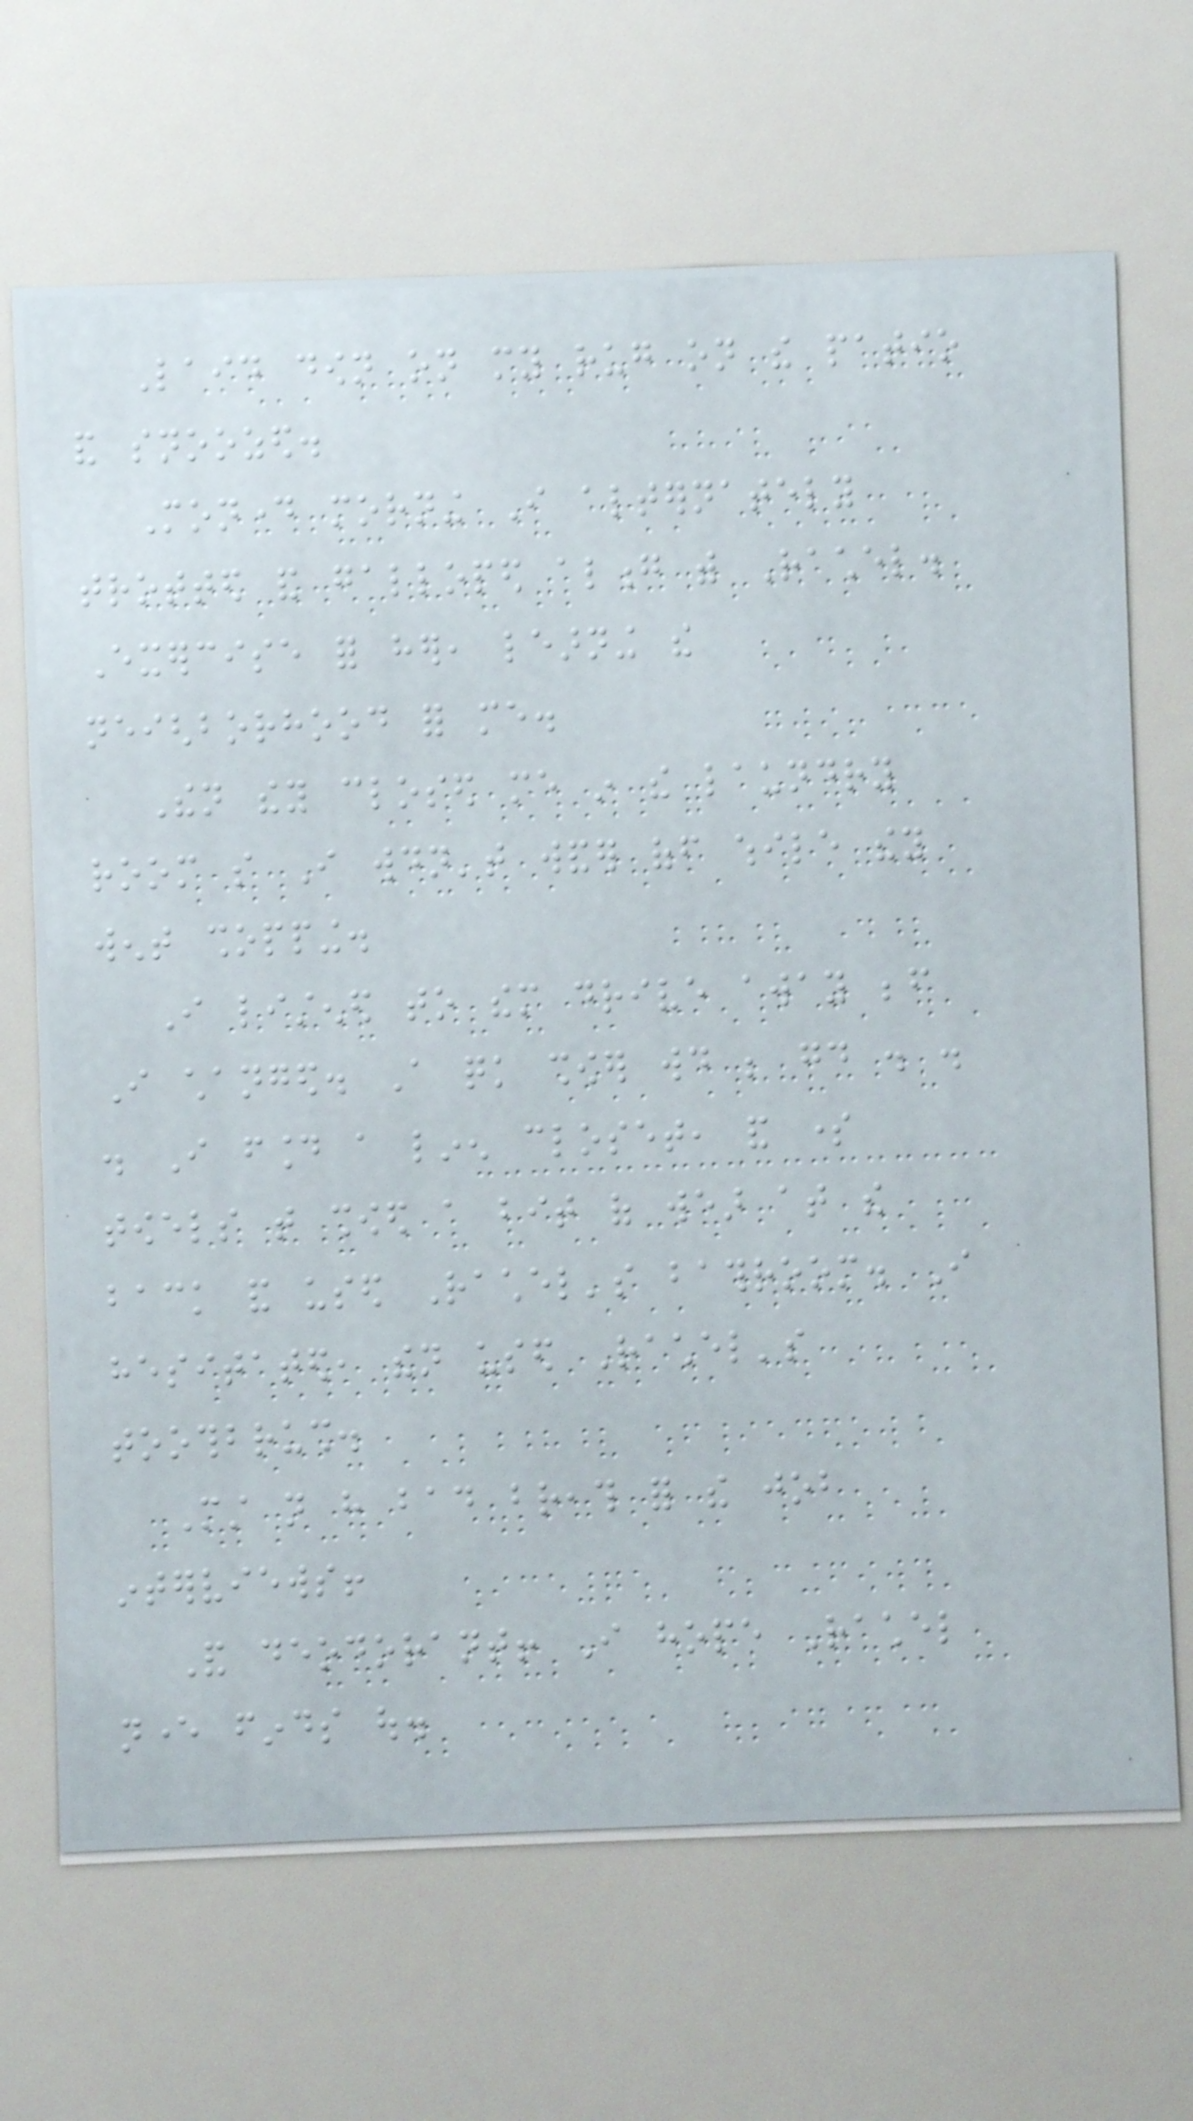Laid down on my rug on the patio
and snoozed.
Monday morning I alternately
trotted and galloped along with Rachel.
Exercise for her, learning the
neighborhood for me.
Then they closed me in the laundry
room so I wouldn't wander off while they
went shopping.
I listened to them drive away before
I changed. A quick shower would be good . .
. I found a linen closet, and some
towels that showed a bit of wear at the
back and used Rachel's bathroom. I
hesitated, then used Rachel's
toothbrush.
Must not have bad breath for the job
interviews!
And deodorant! I hope Rachel
never finds out.
